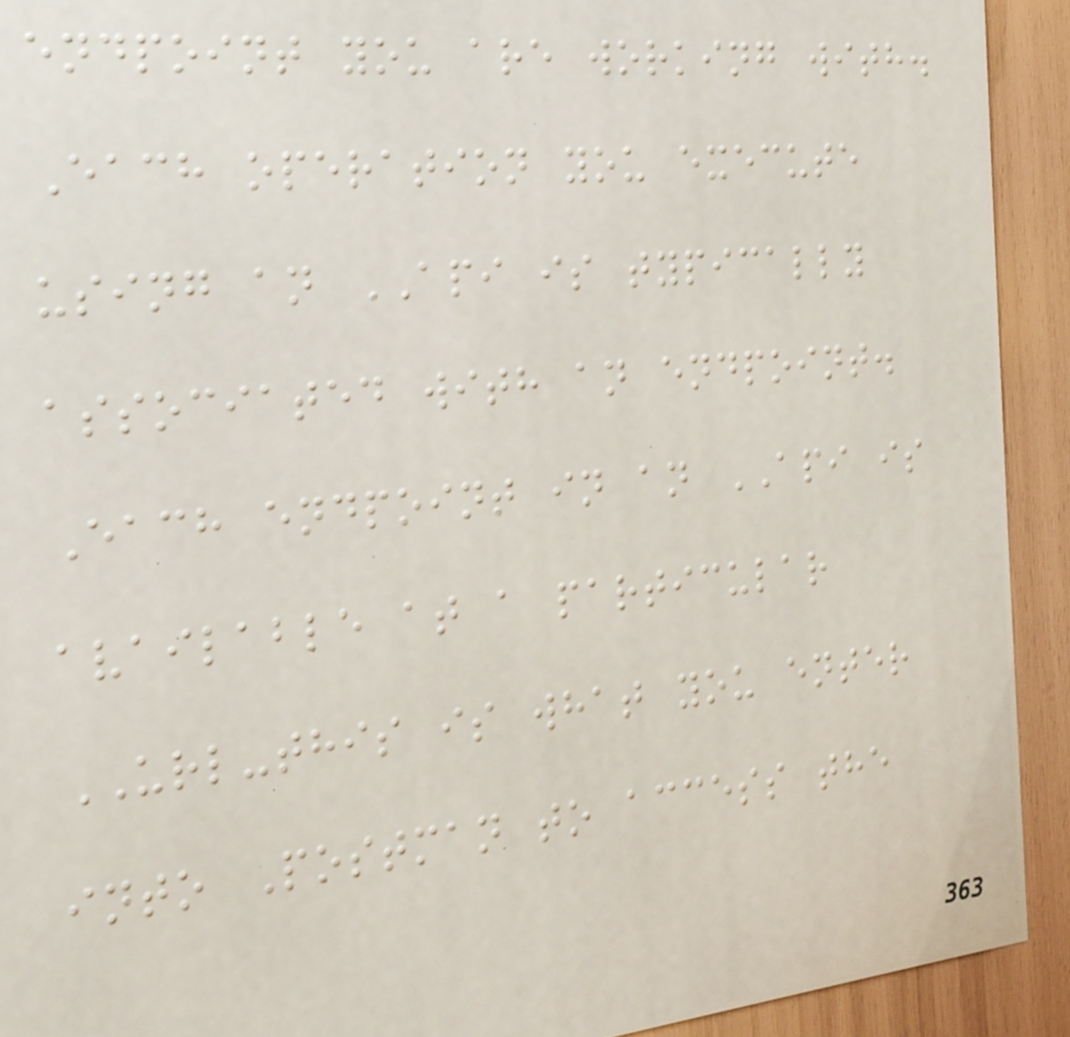endpoint you are working with.
Each operation you execute
using an API is typically
associated with an endpoint.
Each endpoint in an API is
available at a particular
URL-this is what you enter
into Postman to access the
